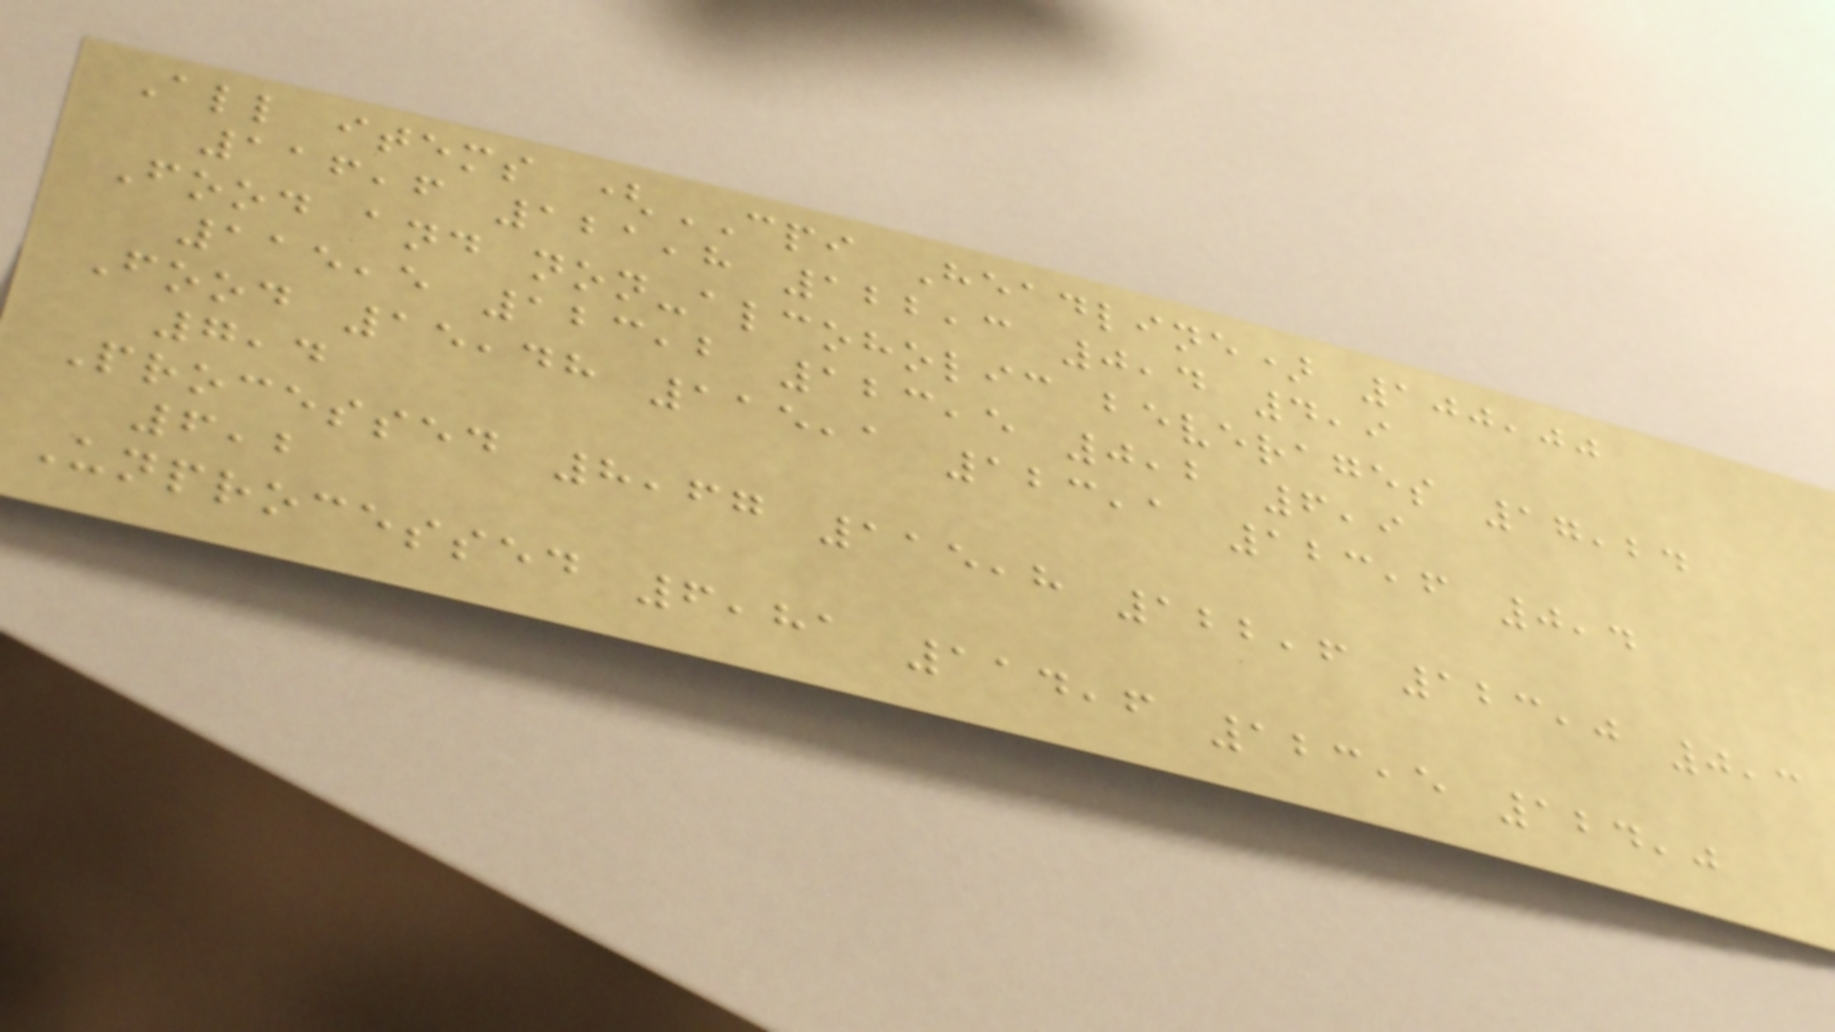All items (CPI Headline) 100,00
116,6 121,8 122,3 0,4 4,9
Food and non-alcoholic beverages 17,24
115,5 123,2 123,5 0,2 6,9
Food 15,48 115,1 123,1 123,6 0,4
7,4
Processed 8,67 115,8 122,6 123,0 0,3
6,2
Unprocessed 6,81 114,6 123,5 124,0
